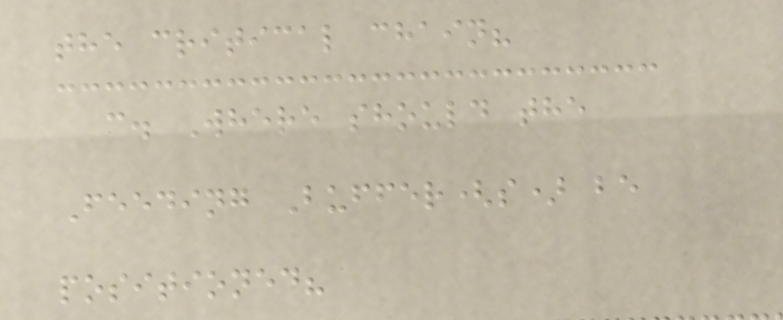the critical chain?
c. Where should the
Feeding Buffer(s) be
positioned?
